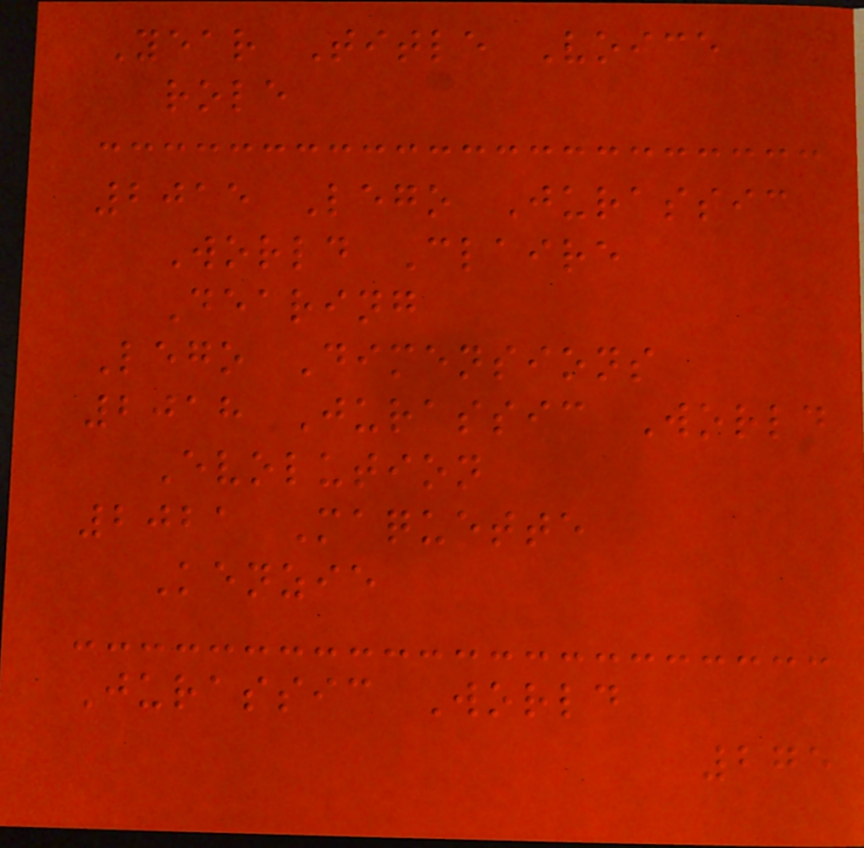Year Title Voice
role
2015 Lego Jurassic
World Claire
Dearing
Lego Dimensions
2018 Jurassic World
Evolution
2021 Maquette
Kenzie
Jurassic World
275
